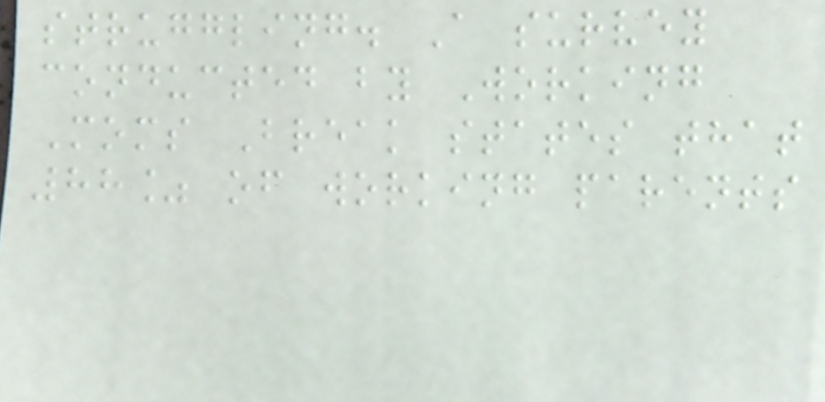struggling. A survey
conducted by Working
Moms Break states that
88% of working parents
